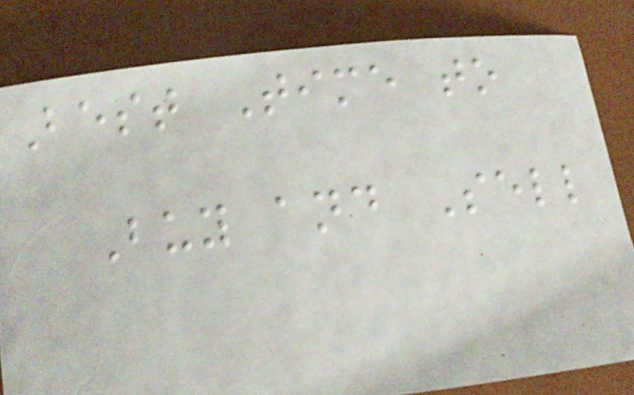Best Time to
Buy and Sell
